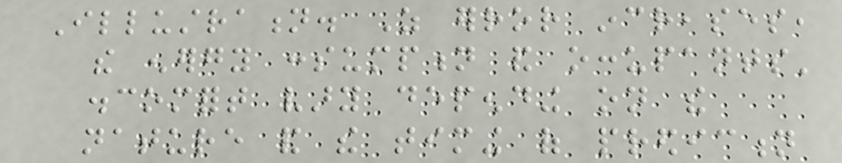Illustration. As error increases,
the energy consumption and occupants'
discomfort vary depending on the
nature and the timing of prediction
